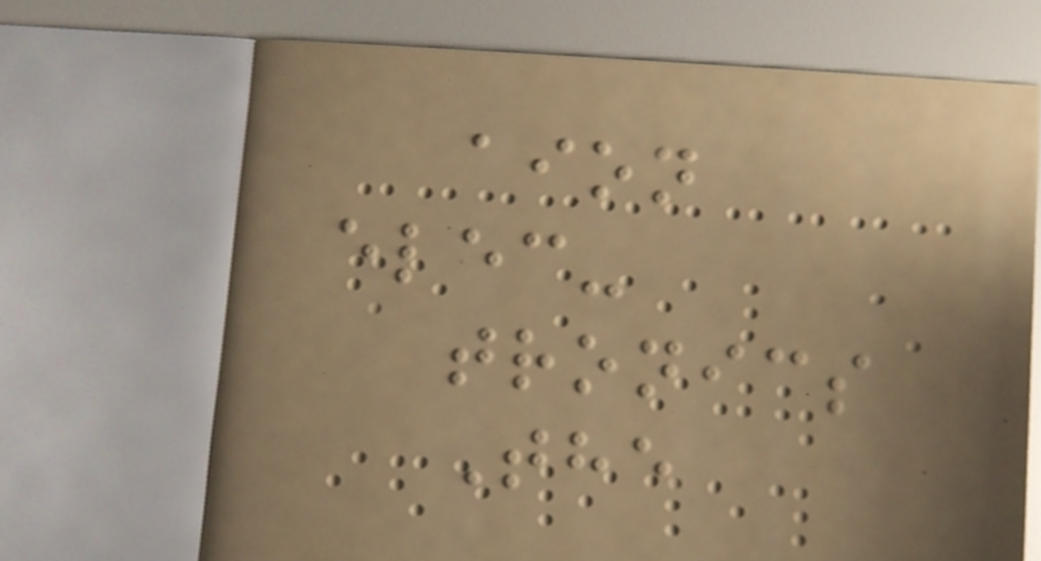aion
elec-
tronics
The
